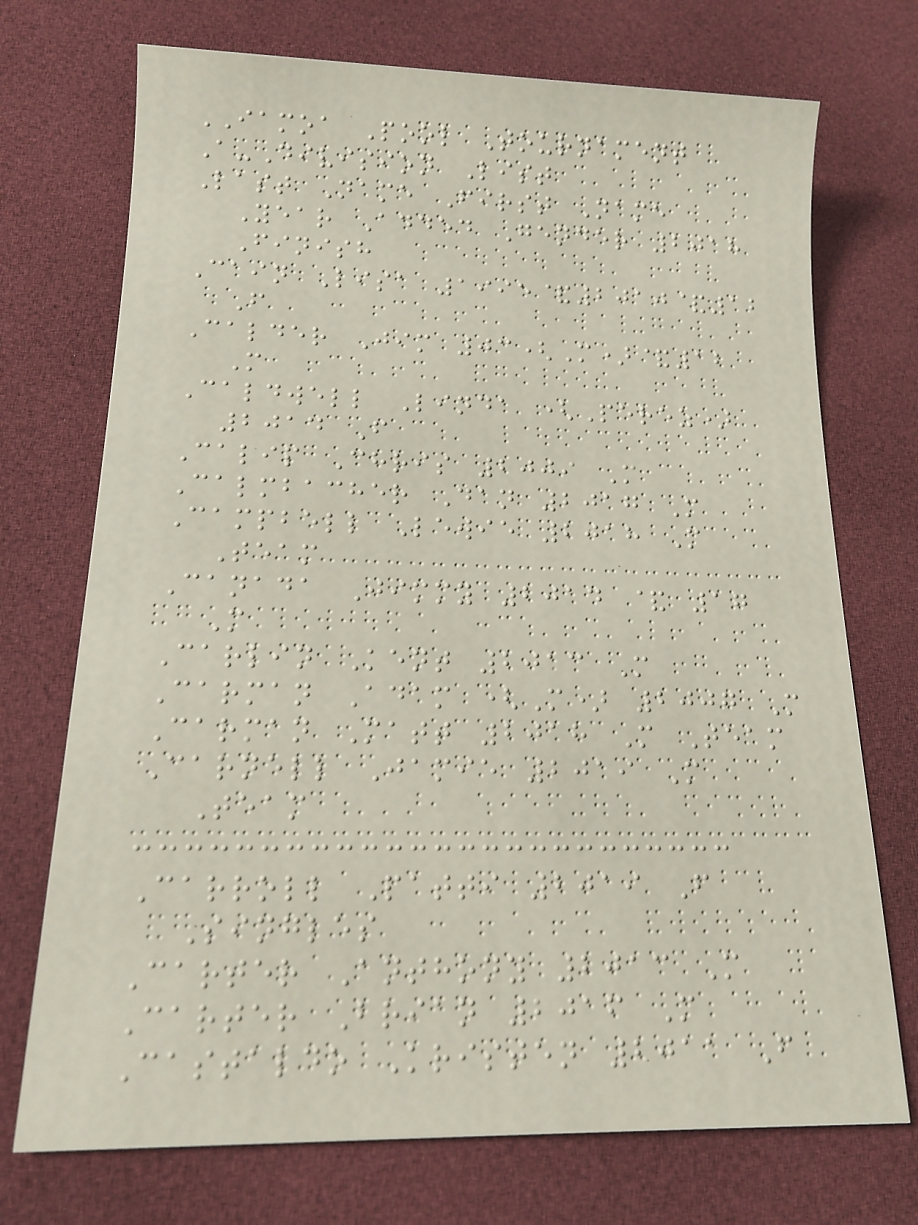IAMOA Pool Tournament
A-Division List
Last Name First Name
Year Added Gender 2018
Finish
Cain Lisa 1995&2010&12
F
Calder Jim 03(M)&12
M
Caldwell Linda (Perez)
2014 F
Calip Chris 2009 M
Calmbacher Dan 2017 M
Campbell Lewie 2018 M
Team
Canada Jimmy 2014 & 17
M
Carlin Kent 2013 M
Carman Adam (M) 2007 M
Carman Matt 2018 M Team
Carnell Jamie 2019 M
Team
Carroll Patti 2019 F
Singles
Carter Anthony 2013 M
Carter Brian 2016 M
Castaldo Kristen 2011 F
